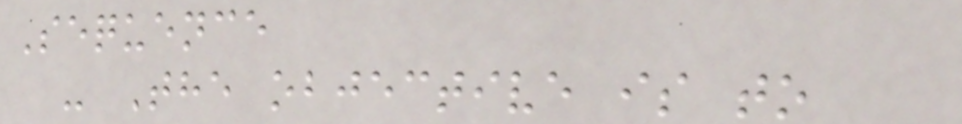Sequence
- The objective is to
